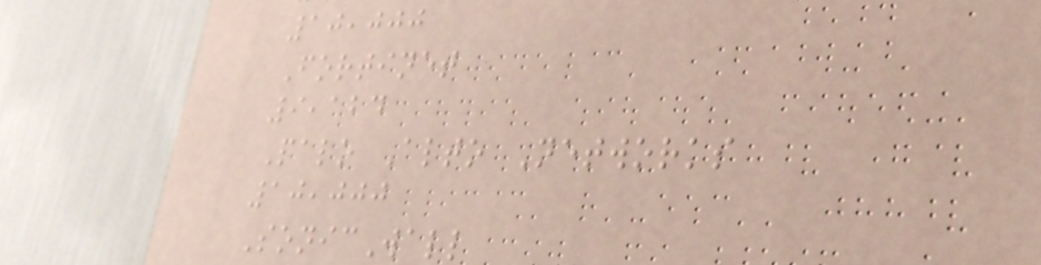10,000
Fortinet
9,124
Palo Alto Networks
10,000
SonicWall
